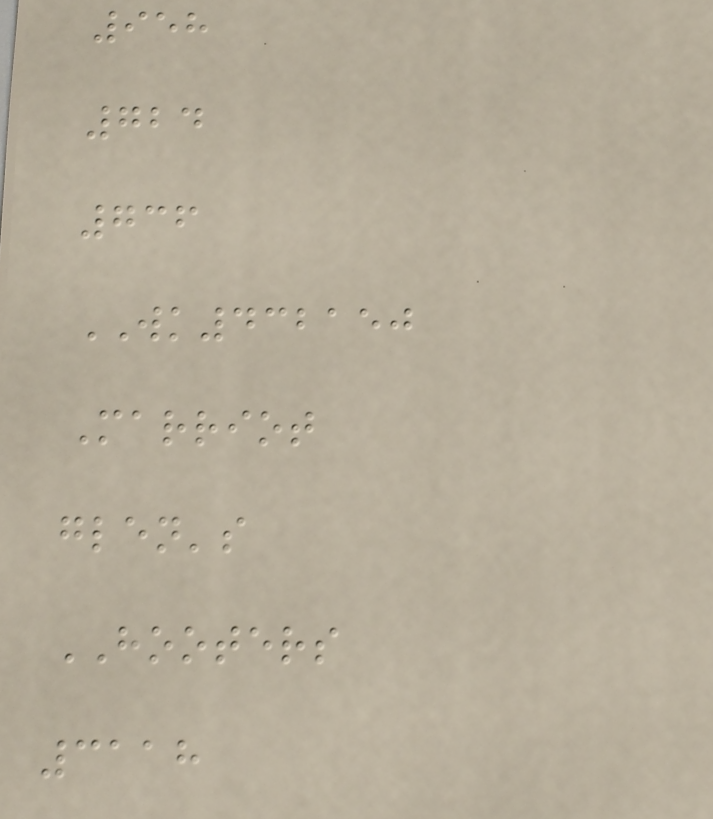958
724
736
WK432150
Marriot
glen's
HOOTERS
3118
